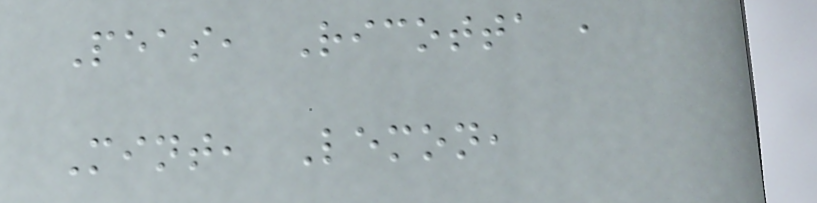Peas, Ricotta ,
Mint, Lemon,
